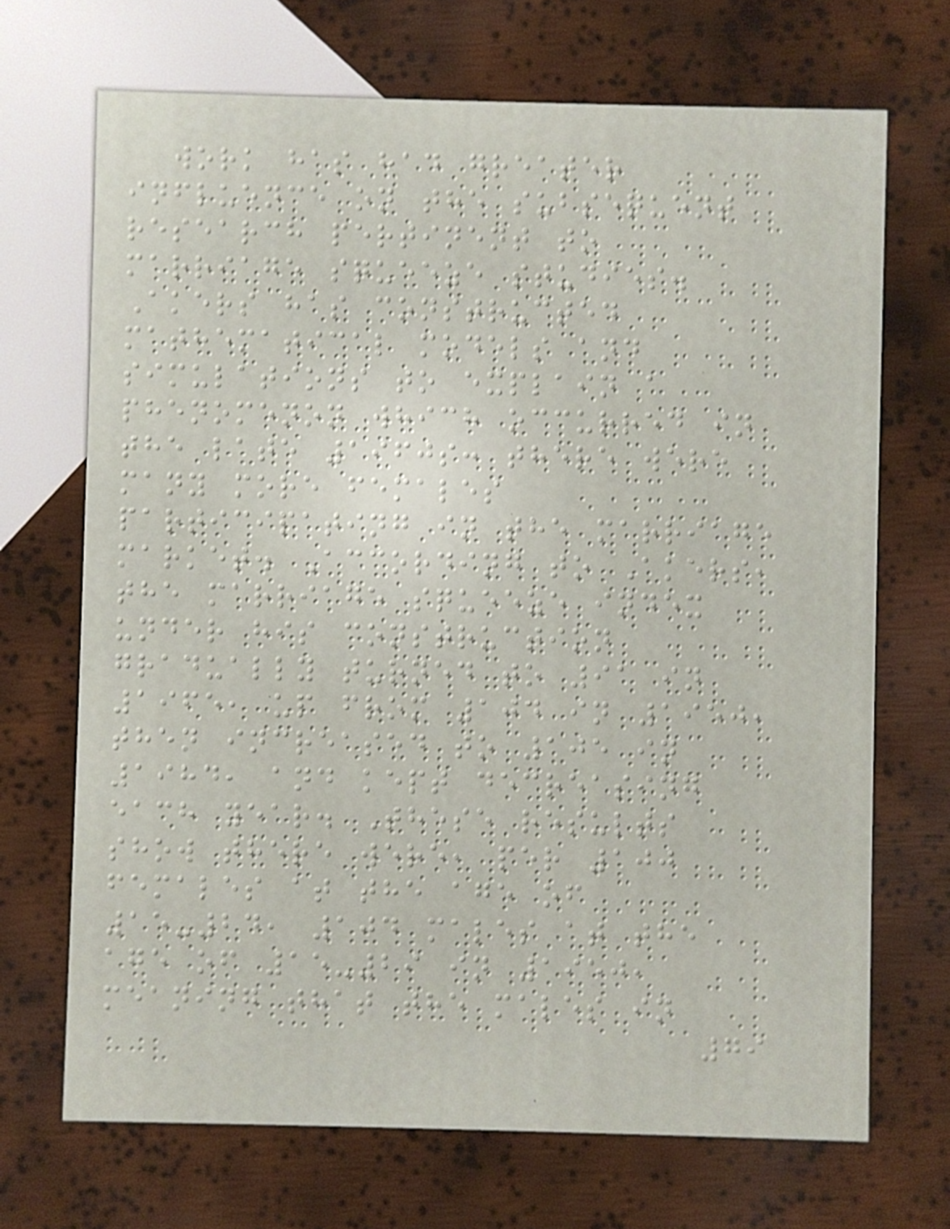work has had greater
influence on the subsequent
research pertinent to
marriage squeeze studies.
Akers has constructed
mathematical models and
simulations to explain a
phenomenon which occurred in
the late 1960s: there were
many more females
participating in the marriage
market. According to Akers,
the marriage squeeze index
under his construction
gradually turned to 91 in
1965, up from 104 in 1950,
then increased to 105 in
1984, and kept decreasing
each year. These results
show there were, per 100
females at the age of
15-24, 104 males at the
age of 15-29 in 1950,
meaning that the males in
79
